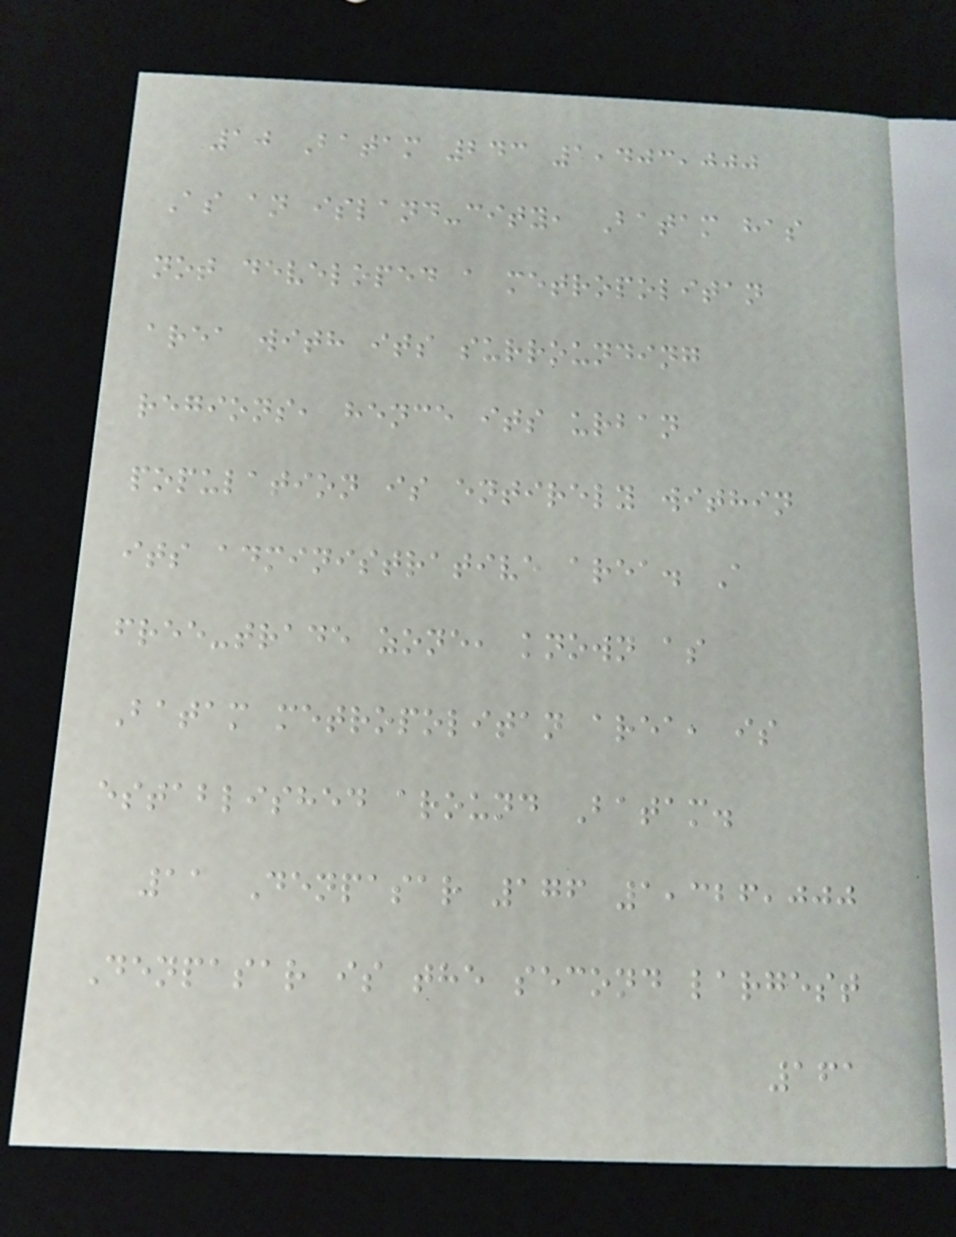10 Batam 243 1,403,000
As an island-city, Batam has
not developed a metropolitan
area with its surrounding
regions, hence its urban
population is entirely within
its administrative area. A
free-trade zone, known as
Batam metropolitan area, is
established around Batam.
11 Denpasar 176 1,326,000
Denpasar is the second largest
161
